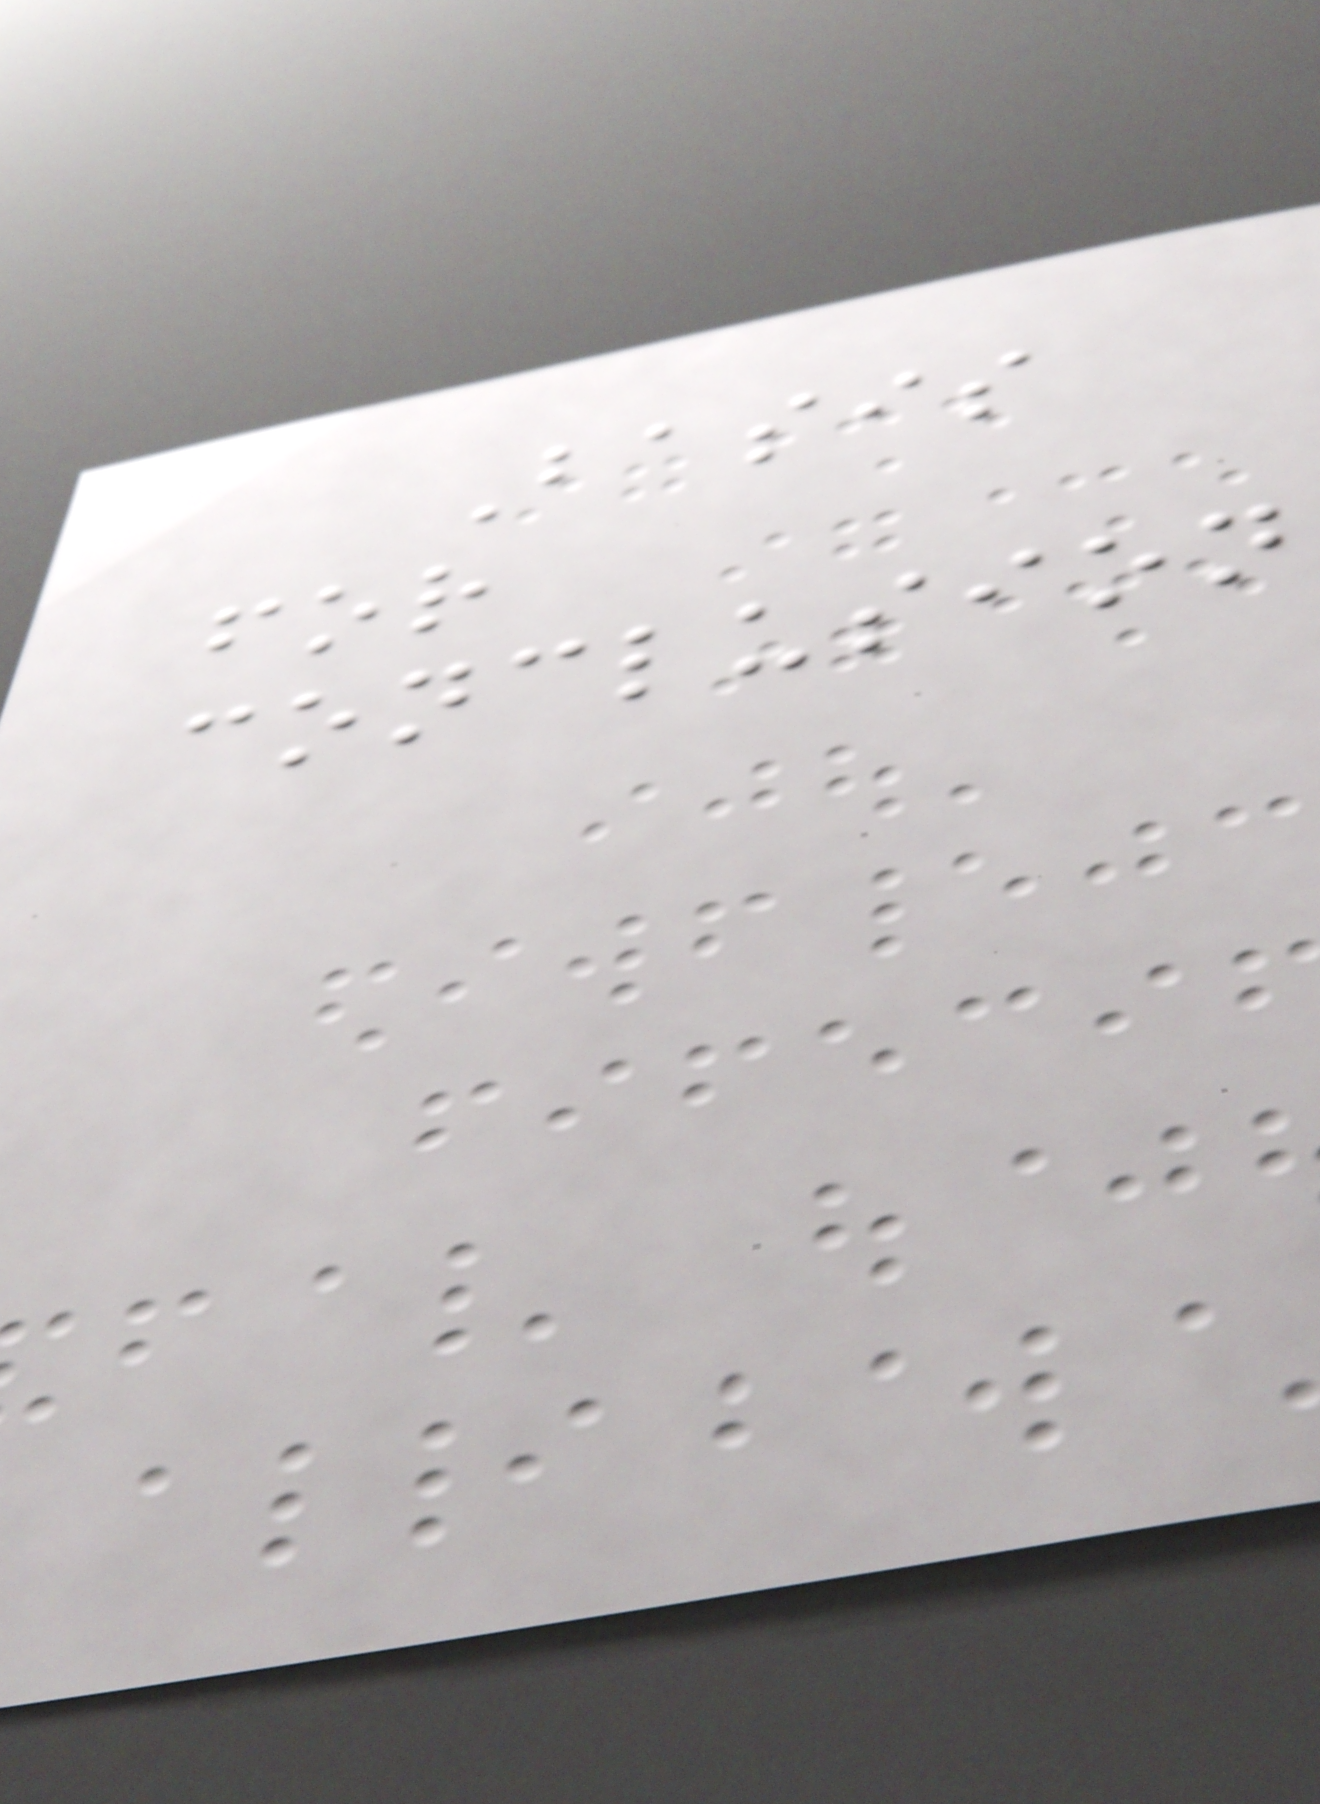Basis
for
conclusion
